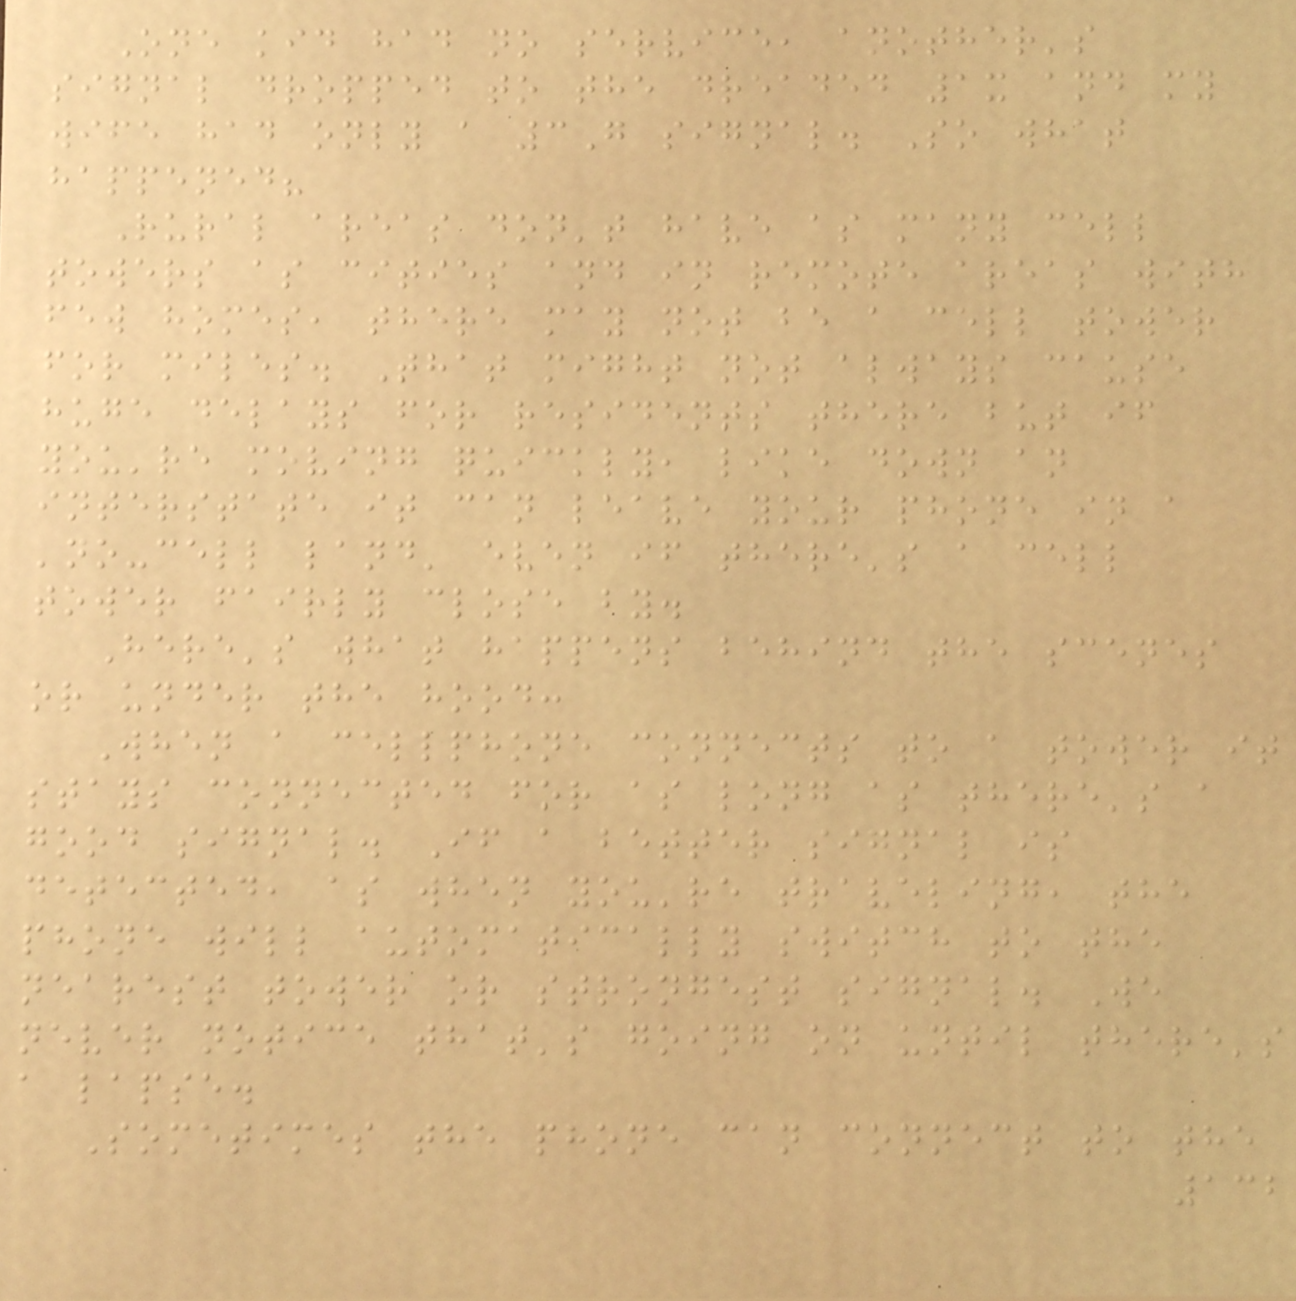One kid had no service, another's
signal dropped to the dreaded 1x and my
wife had only a 3G signal. So what
happened?
Rural areas don't have as many cell
towers as cities and in remote areas with
few homes, there may not be a cell tower
for miles. That might not always cause
huge delays for residents there but if
you're moving quickly, like down an
interstate it can leave your phone in a
'no-cell land' even if there's a cell
tower fairly close by.
Here's what happens behind the scenes
or under the hood:
When a cellphone connects to a tower it
stays connected for as long as there's a
good signal. If a better signal is
detected, as when you're traveling, the
phone will automatically switch to the
nearest tower or strongest signal. We
never notice that's going on until there's
a lapse.
Sometimes the phone can connect to the
132
